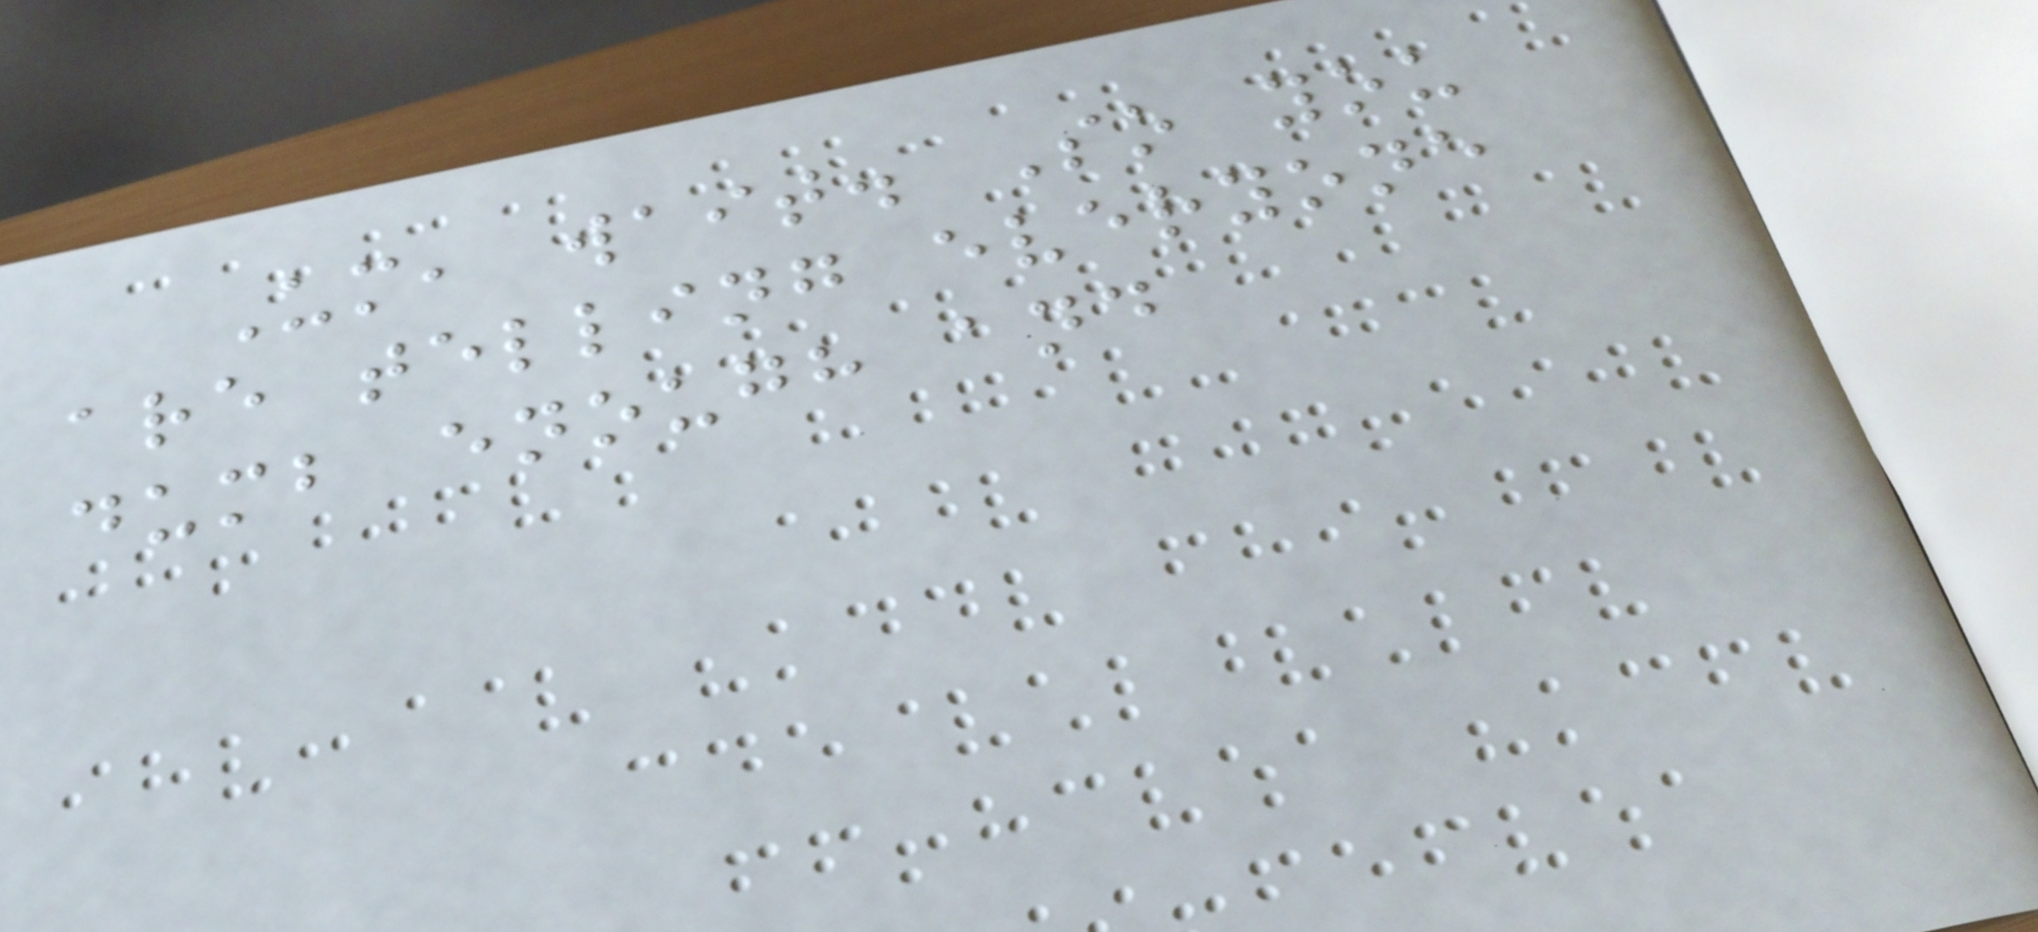Um, wait. So you
are telling everyone
dumb enough and
